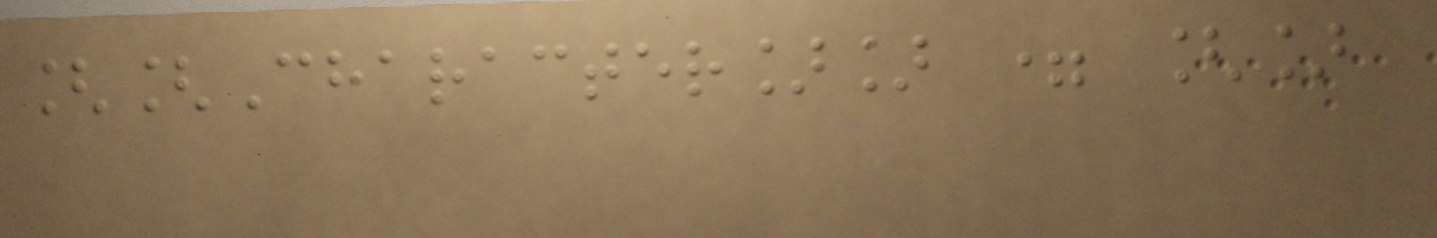[[Character]] = []
